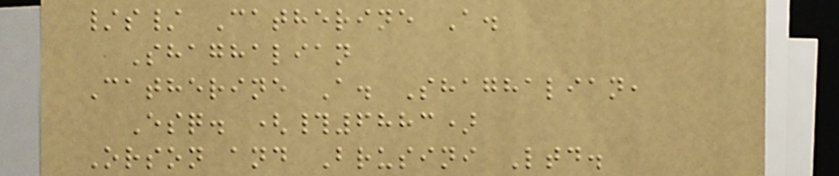/s/ Catherine A.
Shaghalian
Catherine A. Shaghalian,
Esq. (#6883)
Orson and Brusini Ltd.
